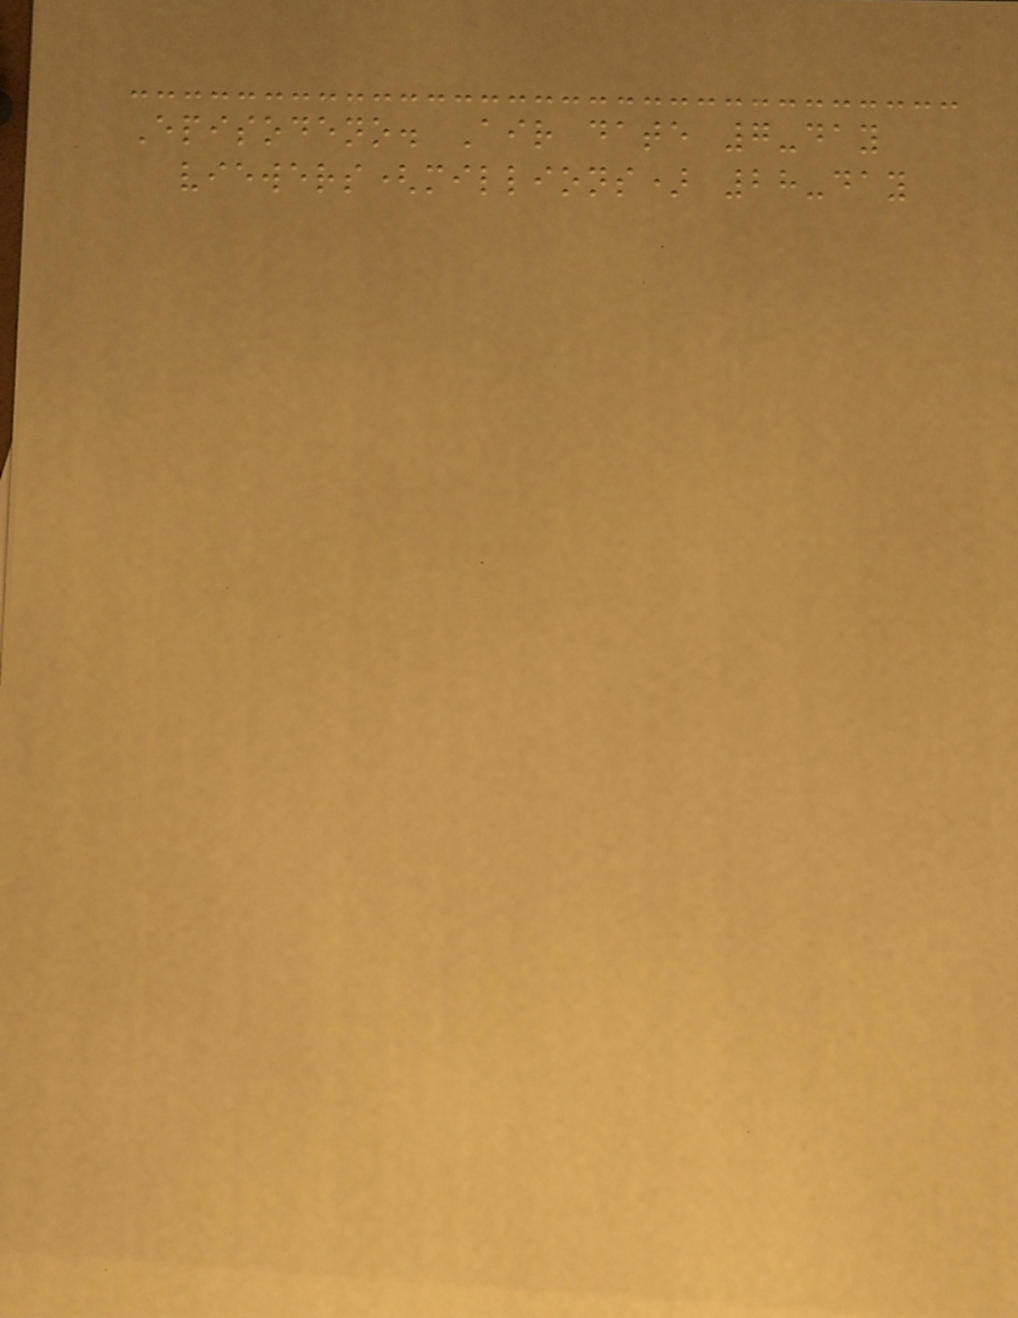Episodeno. Air date 7-day
viewers(millions) 28-day
